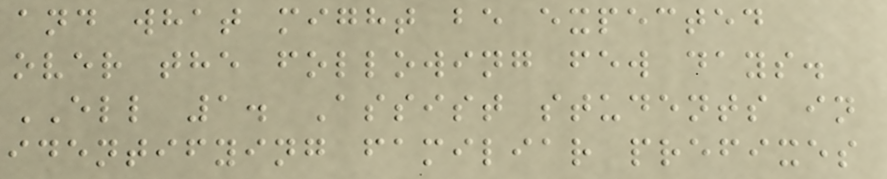and what might be expected
over the following few days.
ELL 1. Assist students in
identifying familiar prefixes
